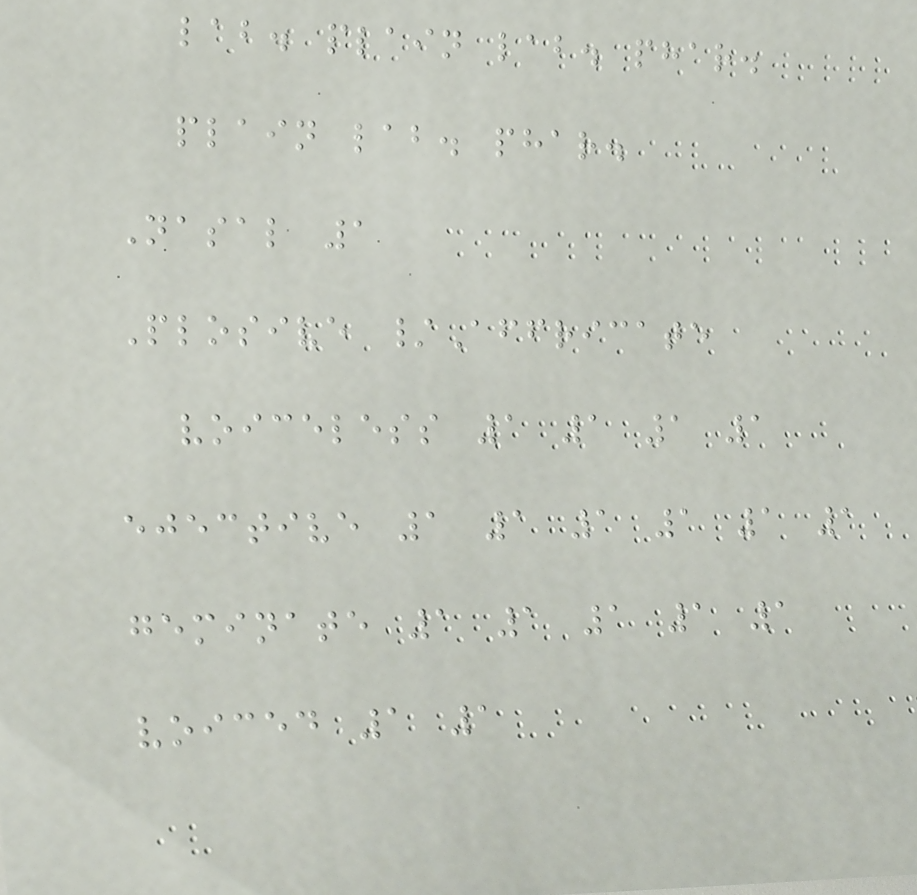lab. plain lab. phar.
plain lab. phar.
Nasal 1
Plosive /Affricate
voiceless 1 1 1 1
ejective 1 1 1 1 1 1
geminate 1 1 1 1 1
voiced 1 1
